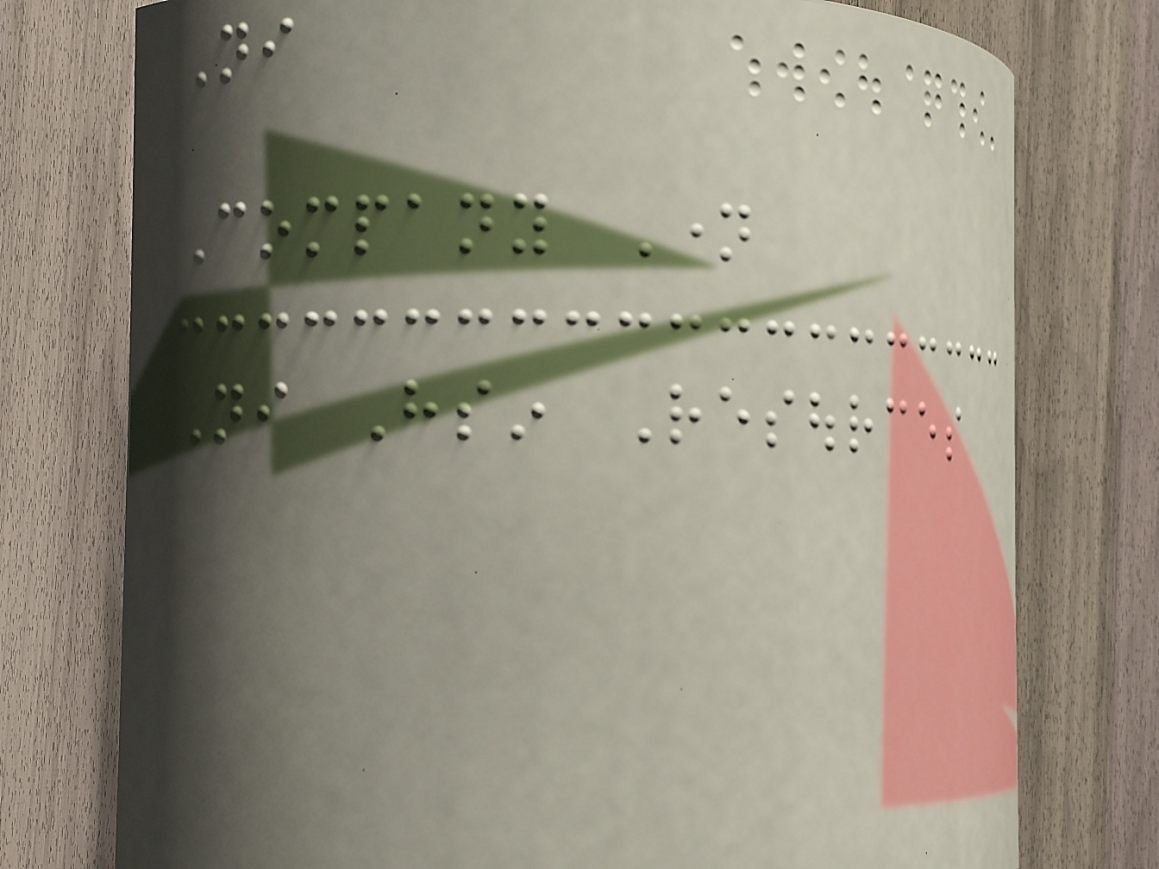Ni
Company Name
Ni Hsin Resources
